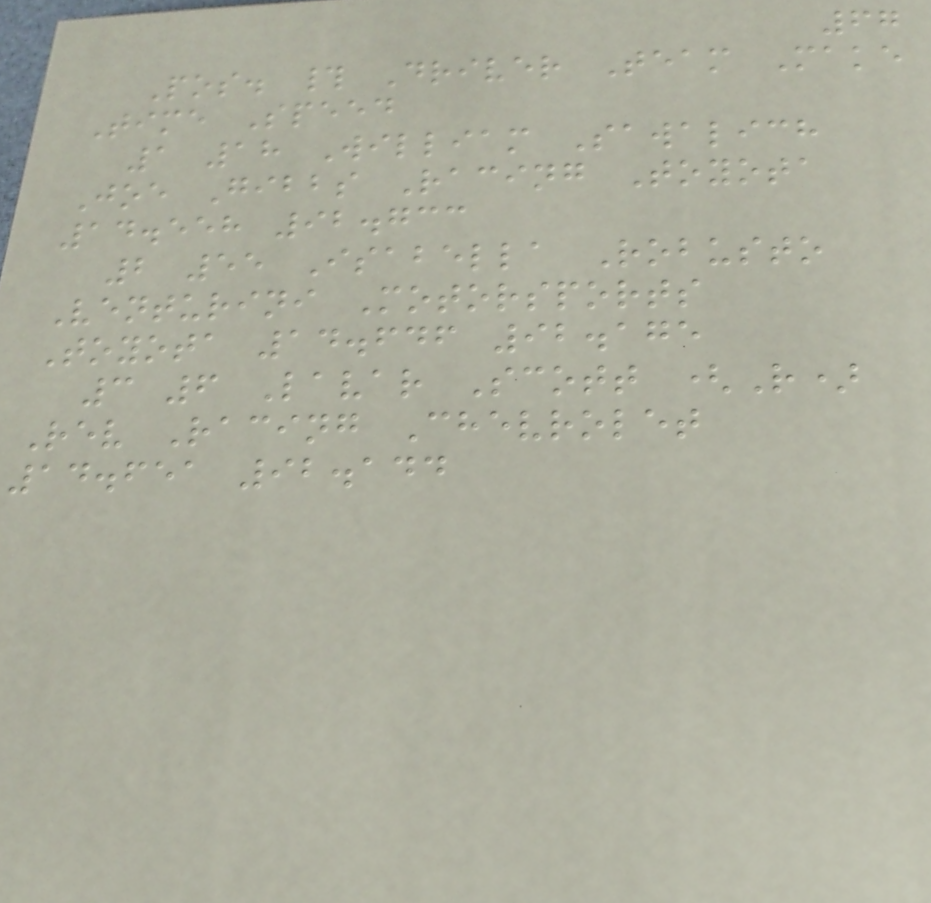67
Pos. # Driver Team Make
Time Speed
1 18 William Sawalich
Joe Gibbs Racing Toyota
14.558 92.733
2 55 Isabella Robusto
Venturini Motorsports
Toyota 14.646 92.175
3 6 Lavar Scott (R)
Rev Racing Chevrolet
14.651 92.144
